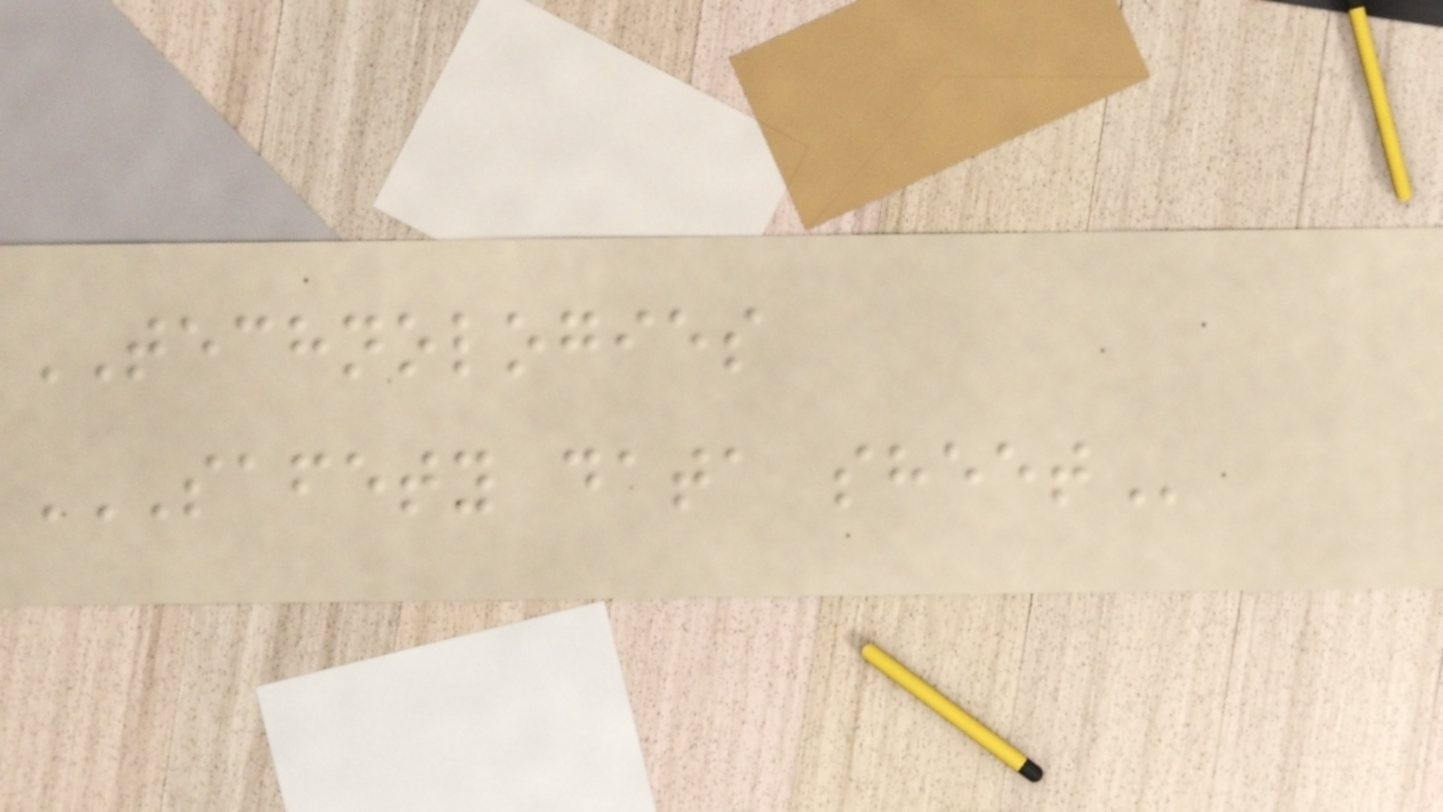TECHNOLOGIES
SAFETY DATA SHEET
